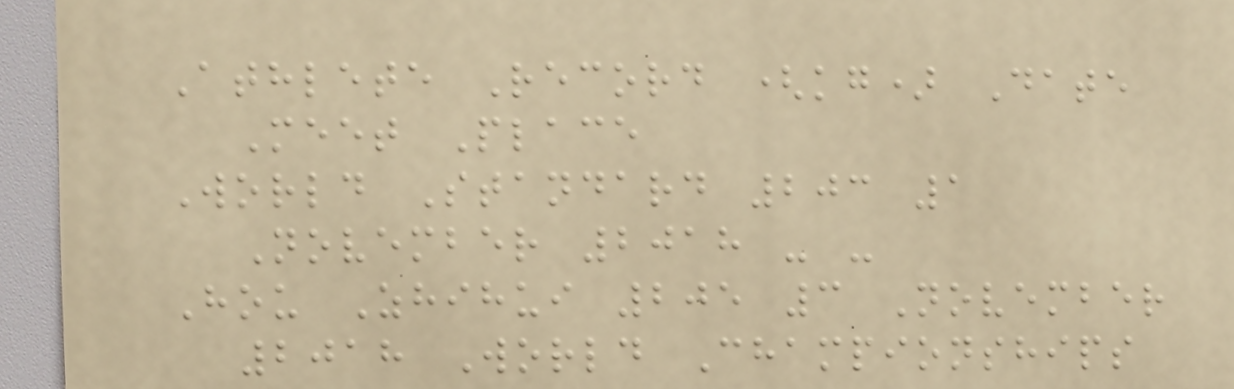Athlete Record (kg) Date
Meet Place
World Standard 203 1
November 2018 - -
Hou Zhihui 205 3 November
2018 World Championships
